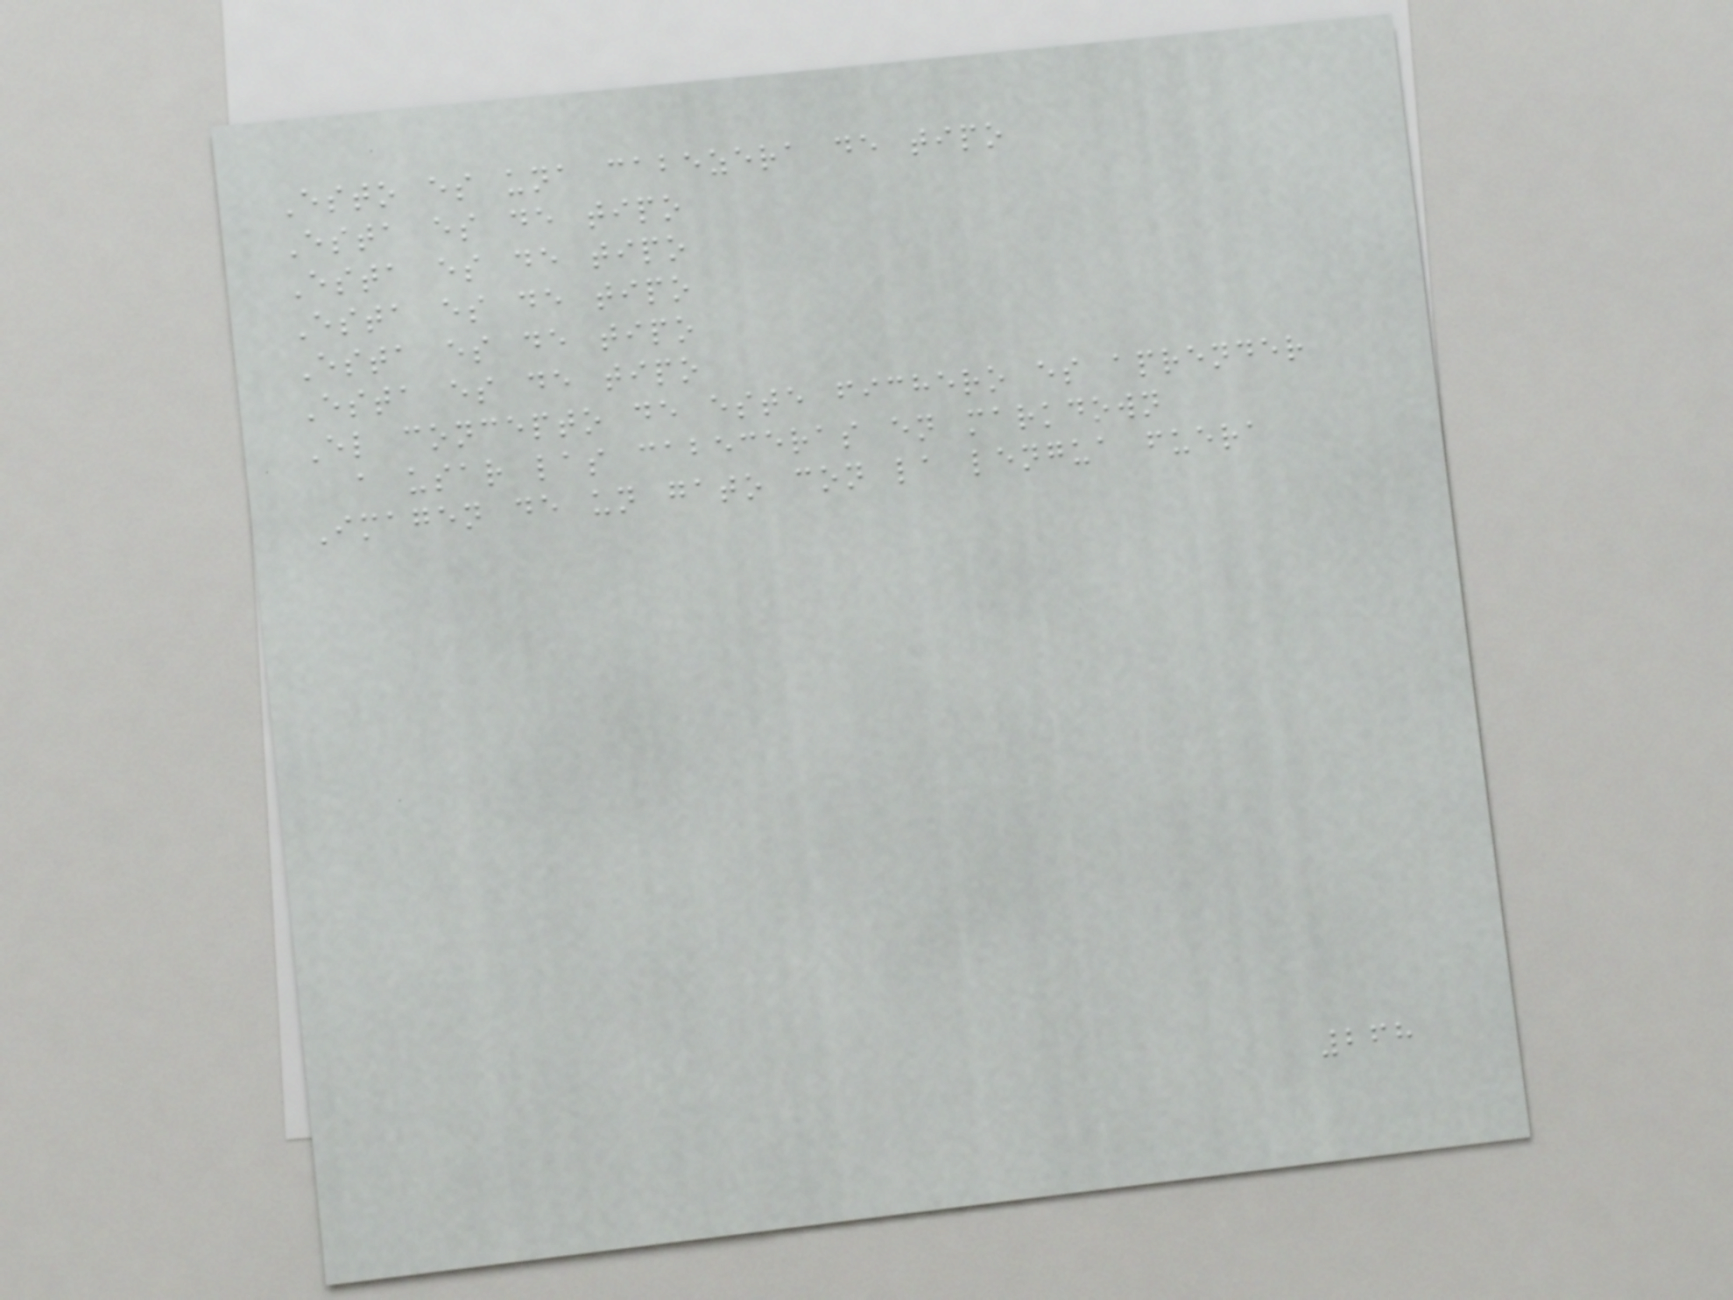Esto es una cabezera de tipo
Esta es de tipo
Esta es de tipo
Esta es de tipo
Esta es de tipo
Esta es de tipo
El concepto de este fichero es aprender
a usar las cabeceras en markdown
Imagen de un gato con la lengua fuera
268
